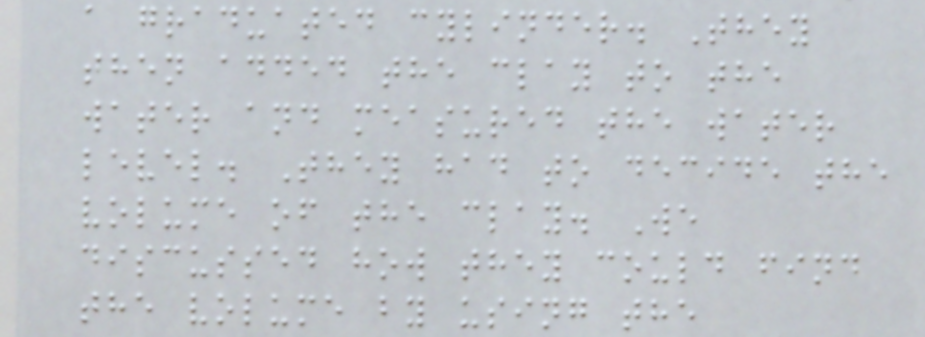a graduated cylinder. They
then added the clay to the
water and measured the water
level. They had to decide the
volume of the clay. We
discussed how they could find
the volume by using the
